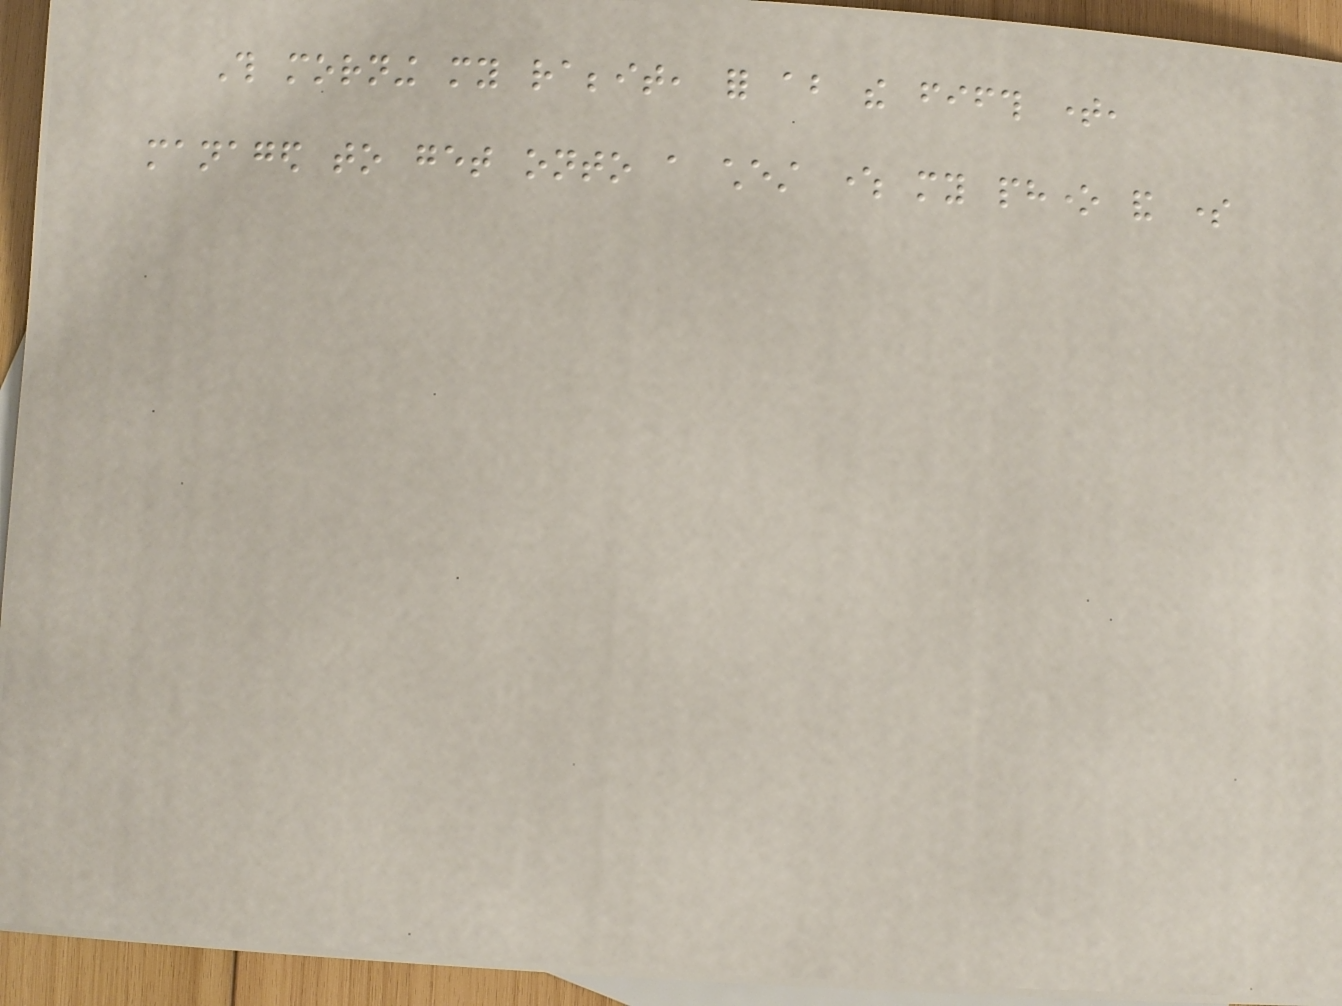This morning my rabbit, for about the fifth time,
managed to get onto a chest where my phone and some
